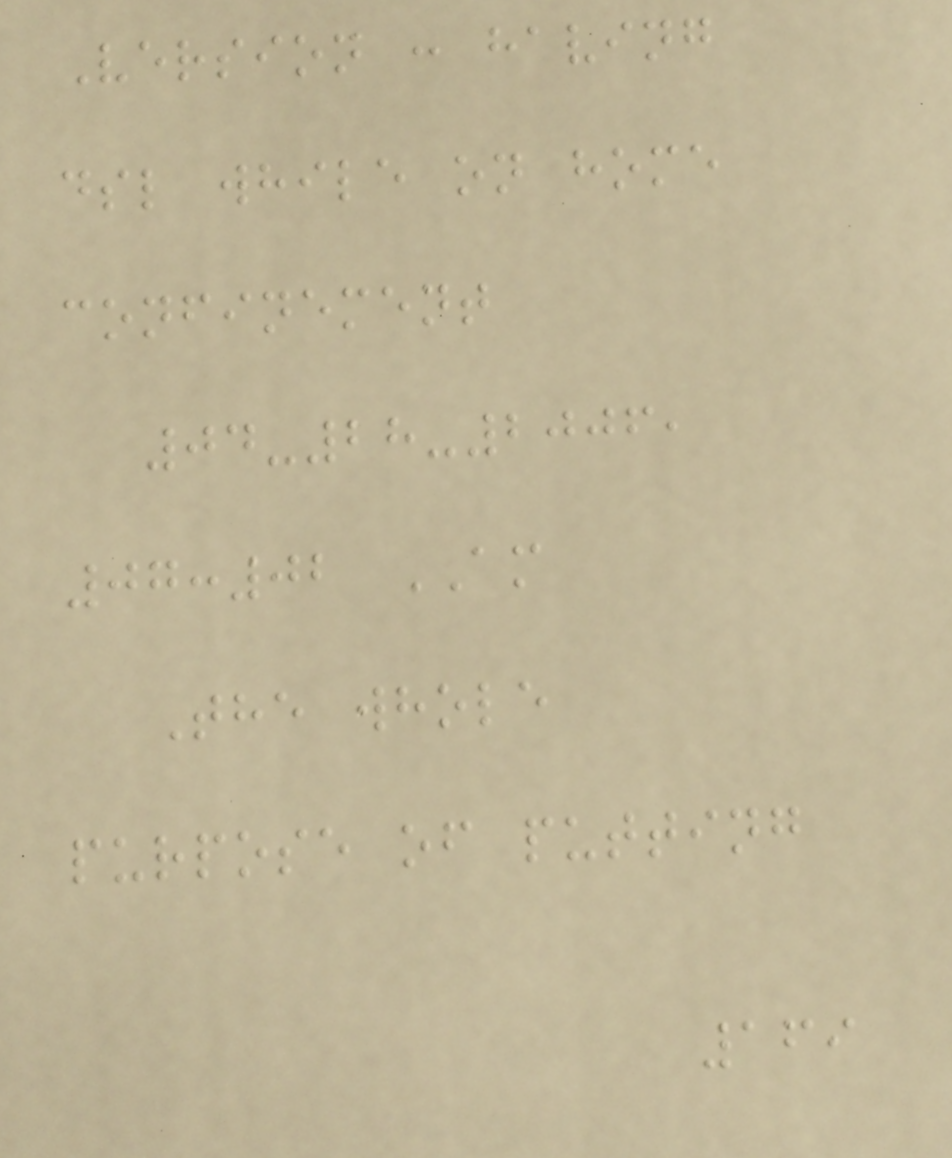Version : having
dsl while on home
confinement
04-28-2006,
07:02 AM
The whole
purpose of putting
169
